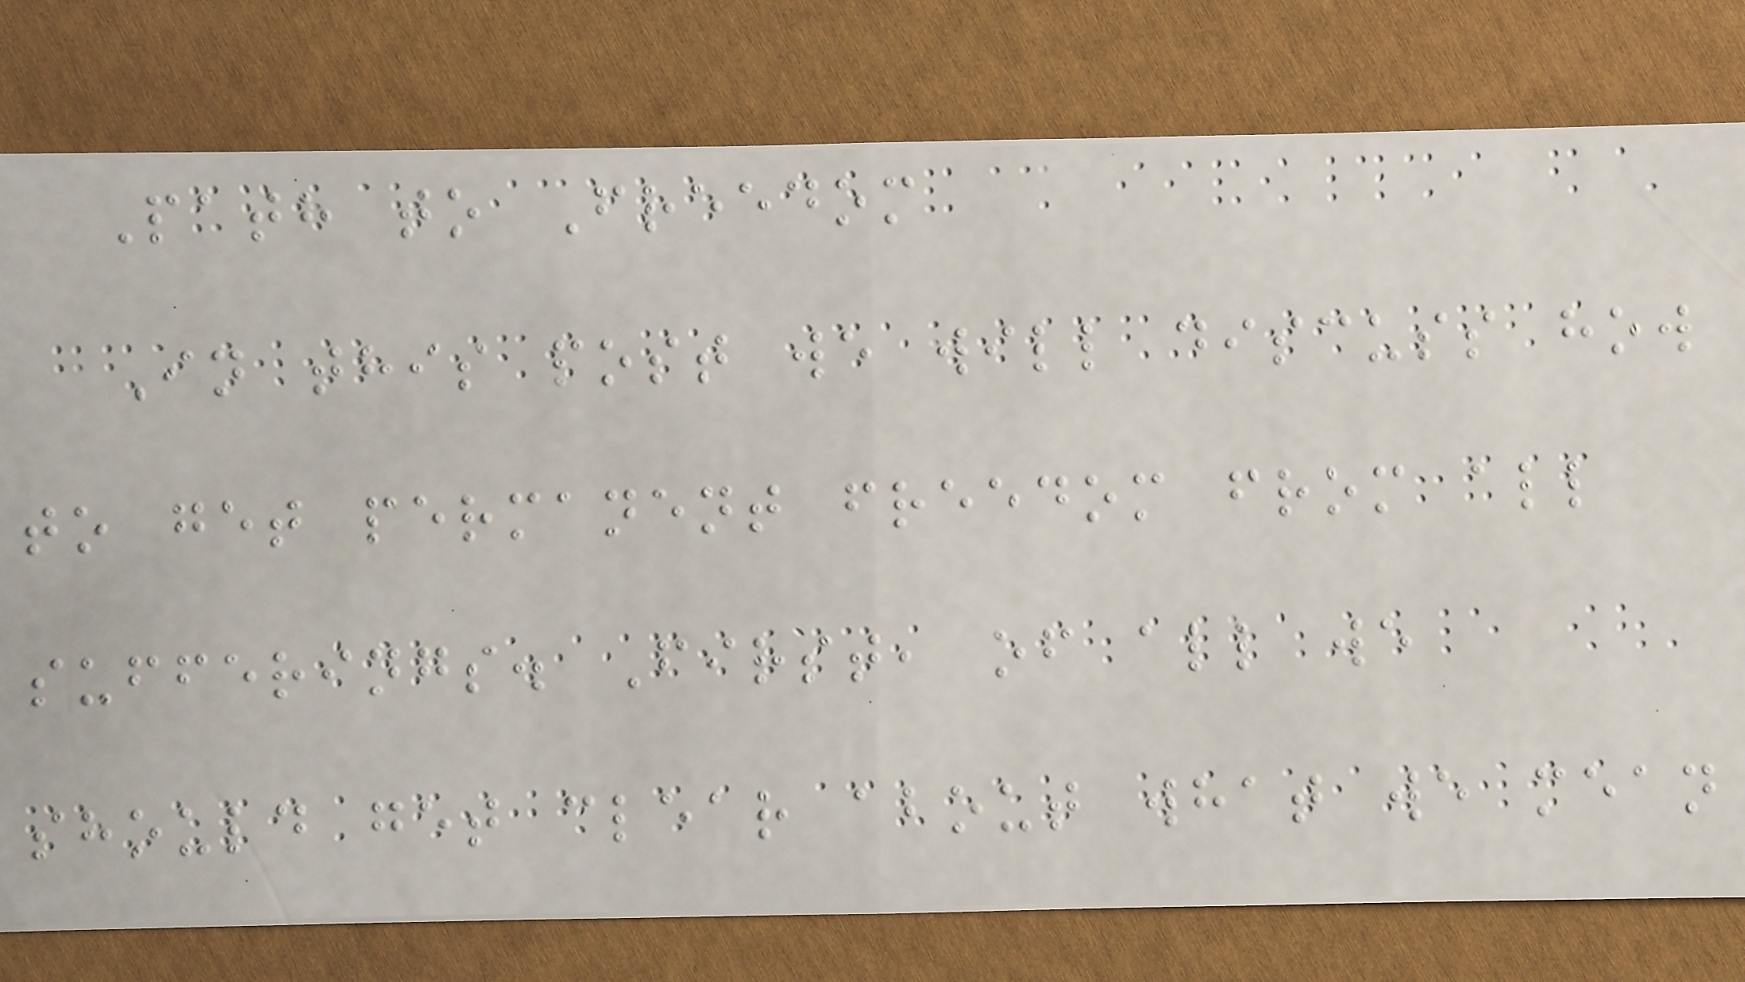Path to Freedom
In this post we will discuss how
to get permanent freedom from all
sufferings. First, of all we
should get clear about what we mean
